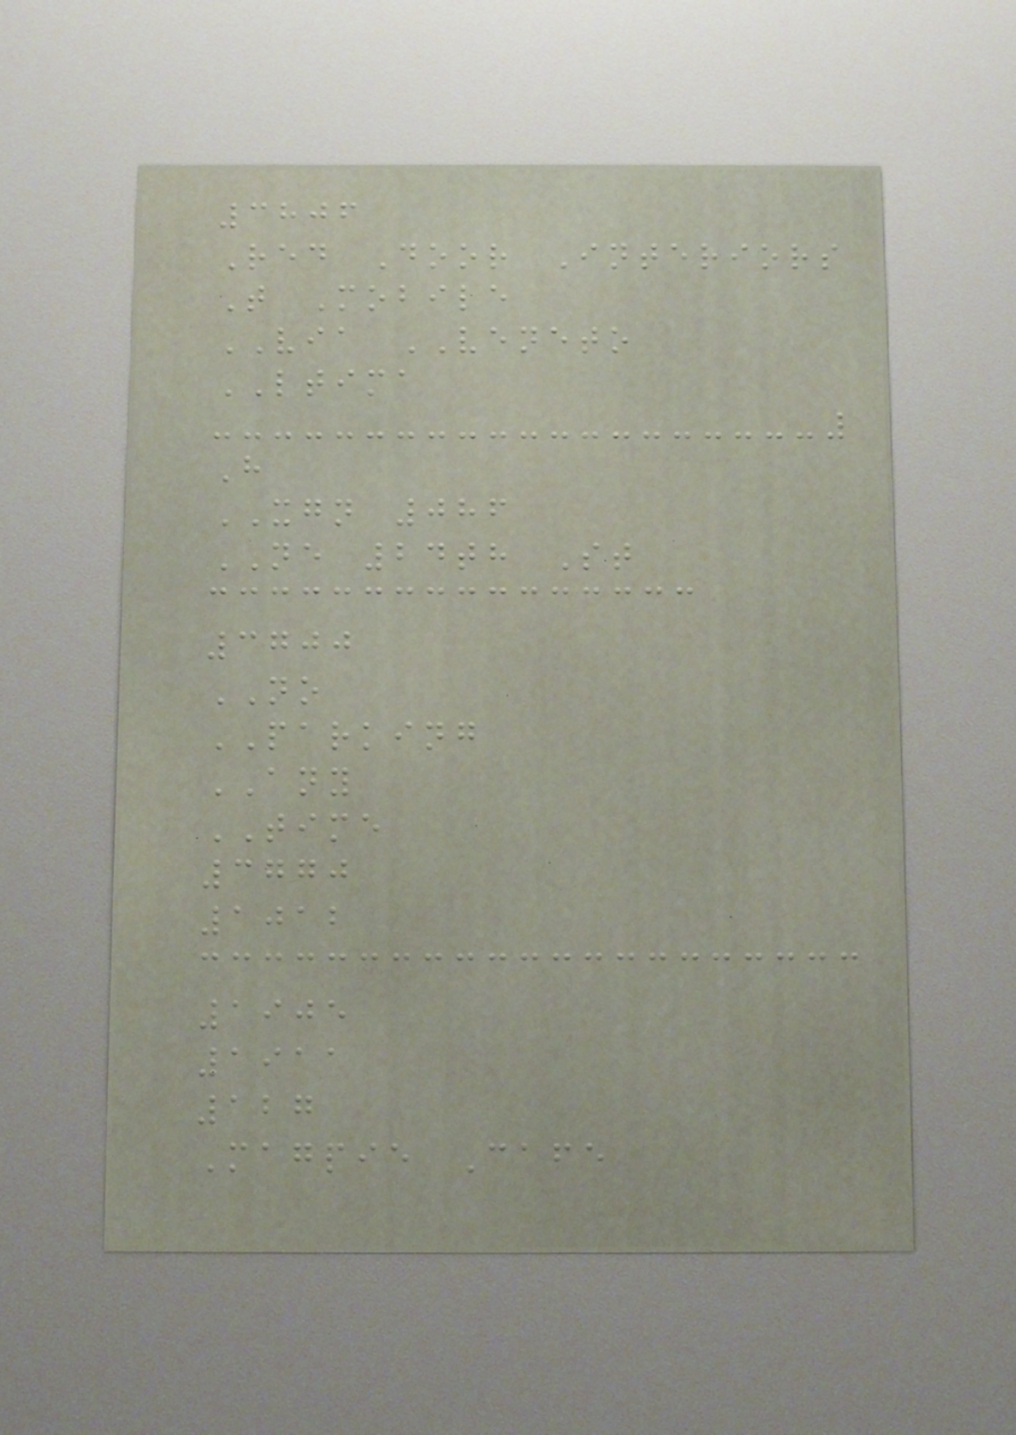3806
Red Door Interiors
T Mobile
VIA VENETO
LTIMA
H
XGN 086
NE 24th St
3700
NO
PARKING
ANY
TIME
3770
1012
1905
1911
127
Magpie Cafe
